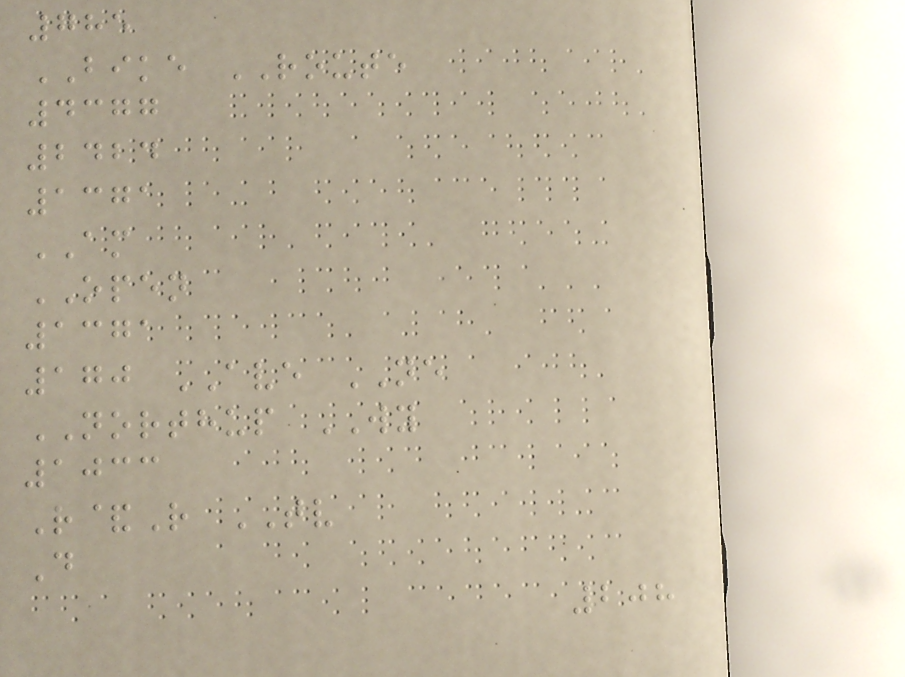785
BIKE ROUTE
4377
2424
1371
AM
OPEN
1371
170 AVE NE
NORTHUP WY
1033
R&R TV
D
208
